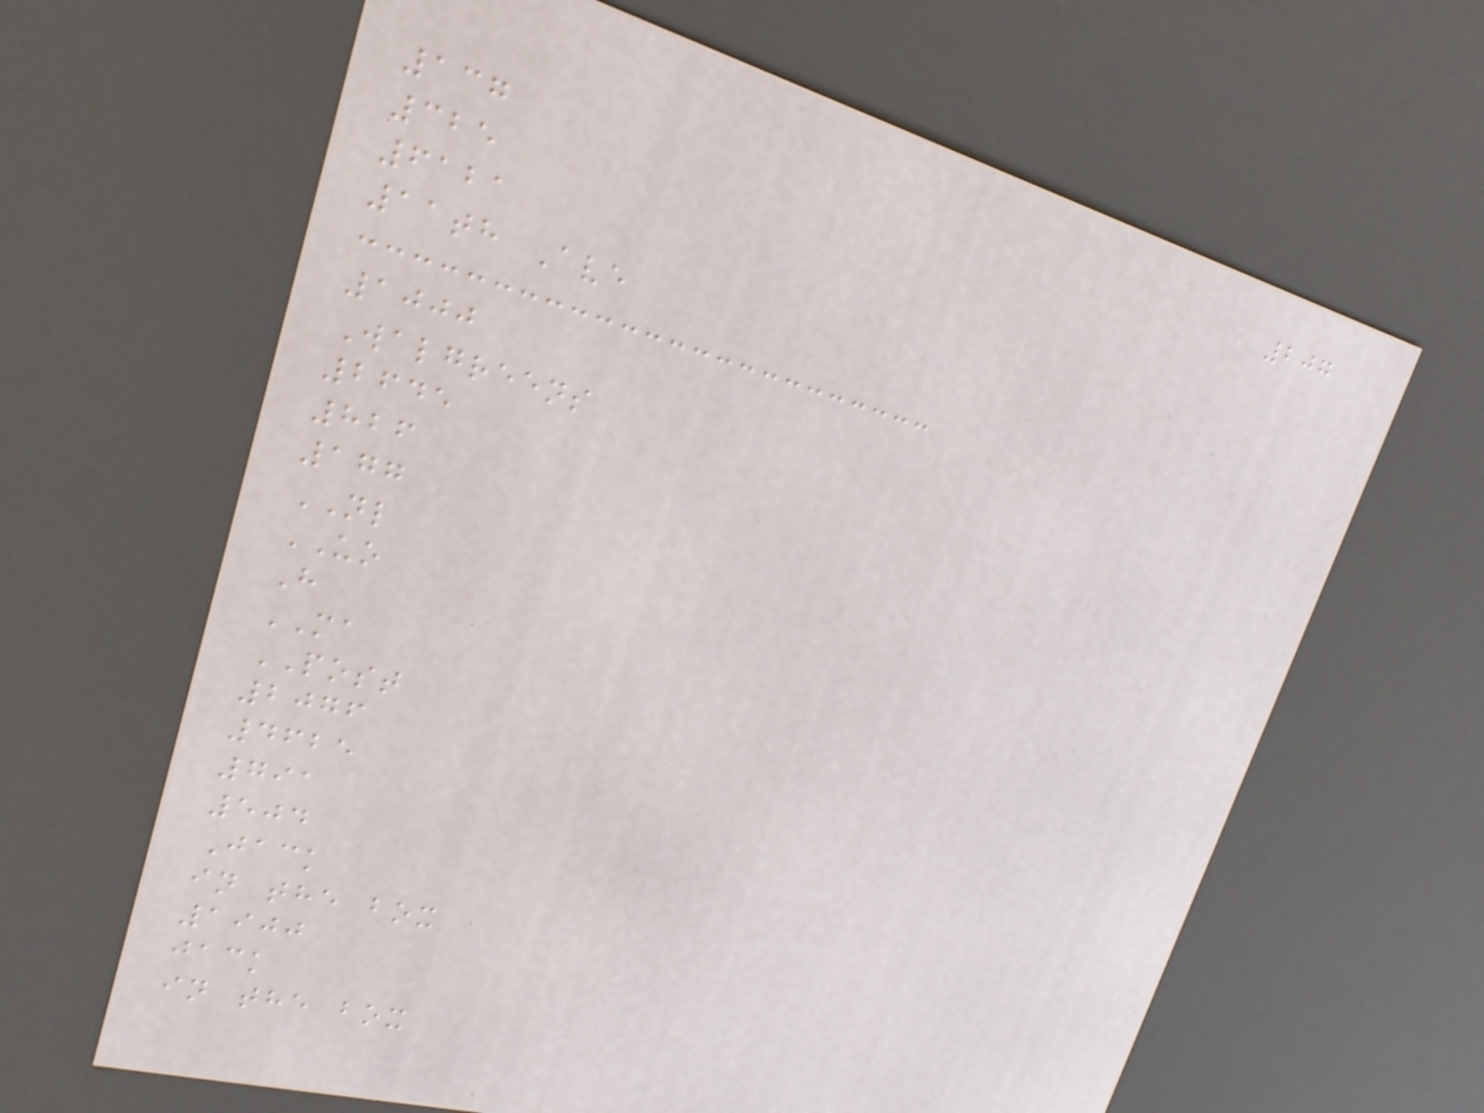207
137
325
6121
11th Ave
1000
Walgreens
2645
826
177
NL
UO
H
MA
POST
2076
4625
791
504
Jack
in the box
1900
jack
in the box
